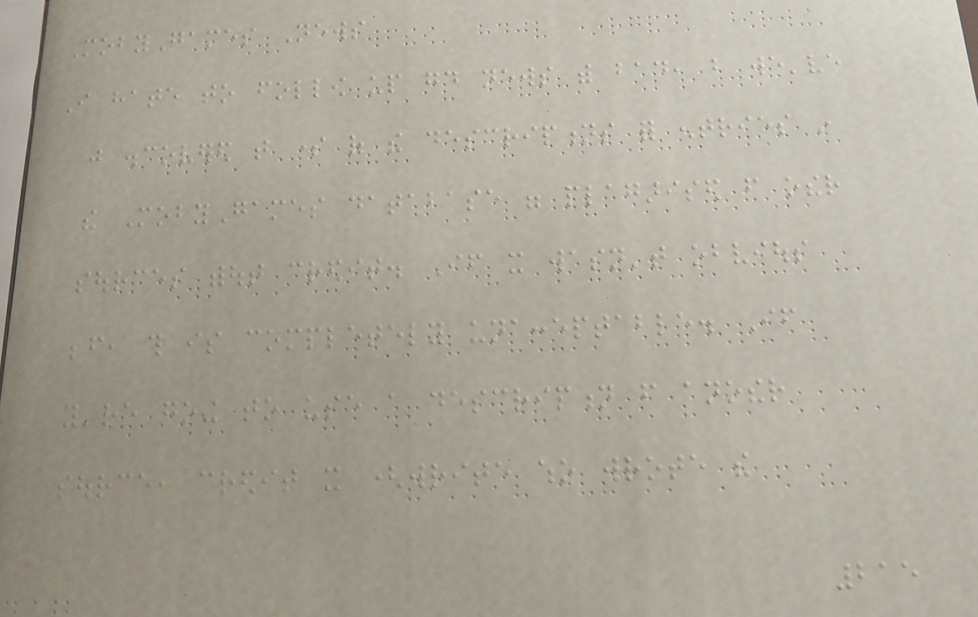MobyGames News
I hate to follow up good news with bad, but we've
just discovered that some of the descriptions for entries in
the MobyGames database were plagarised from other
sources without credit. If it wasn't obvious
before, this is completely unacceptable. If
you're going to use a description from another
source, credit it (write who wrote the
215
